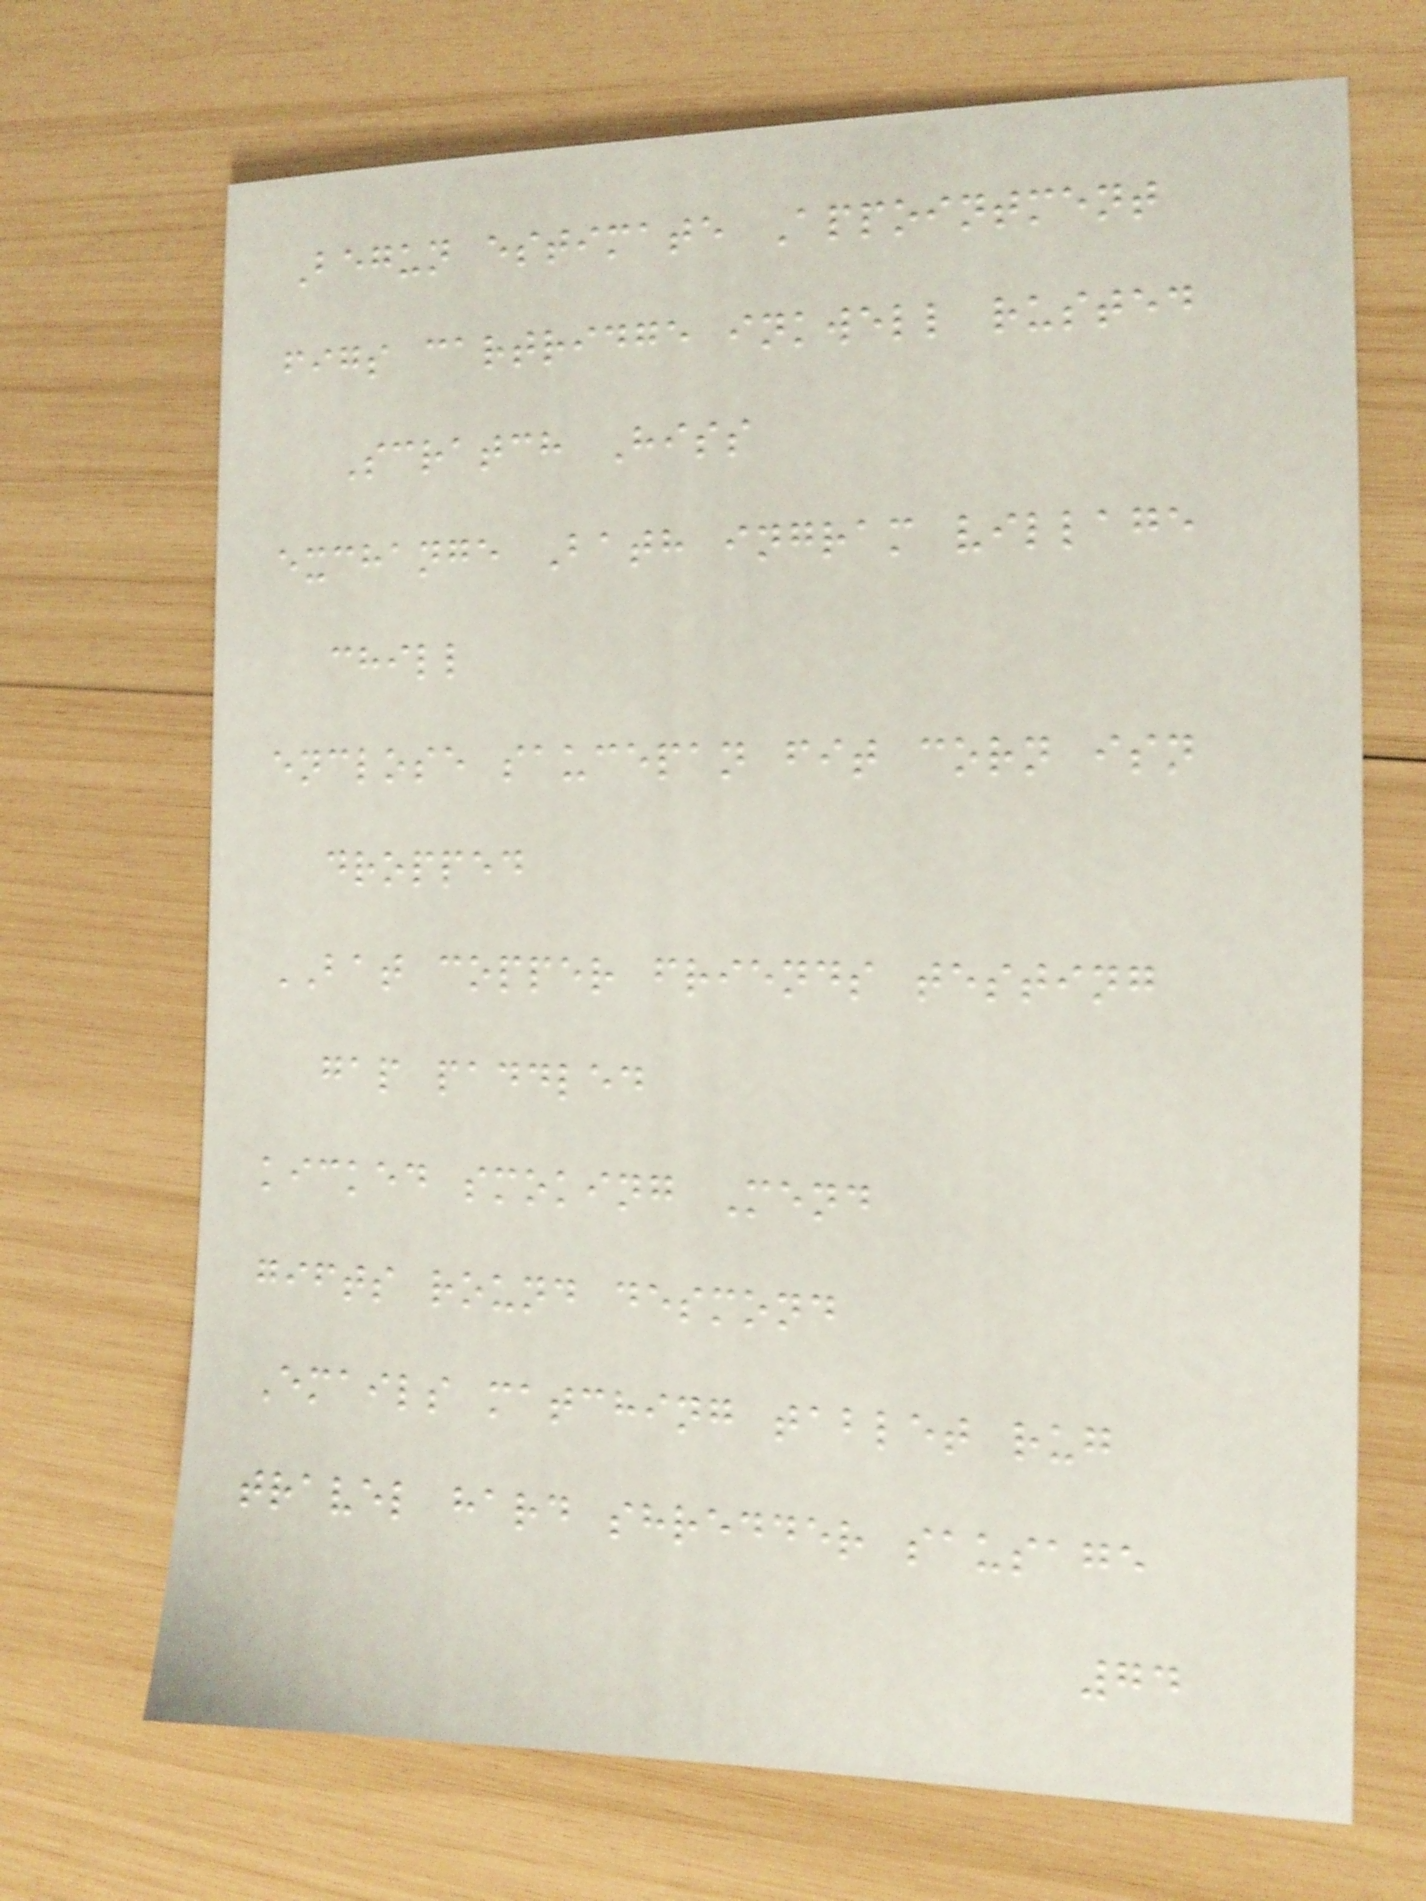Begun estimate Appointment
figs cartridge inkwell rusted
Scratch Hiss
exchange Bath ingram village
chill
enclose saucepan fit corn isn
dropped
BAT copper friends testing
gap paddled
kicked smoking Mend
gifts round desmond
Emails matching tablet rug
travel hard shredder sausage
74
